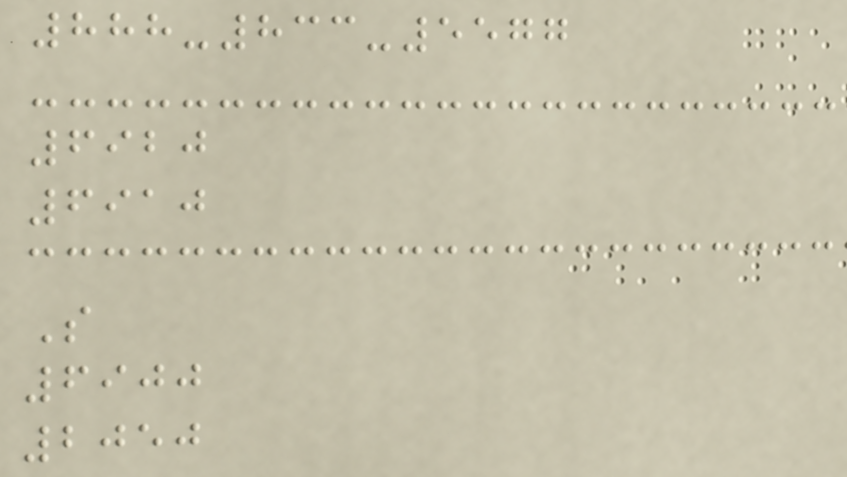888-833-5577
6920
6910
S
6900
2050
